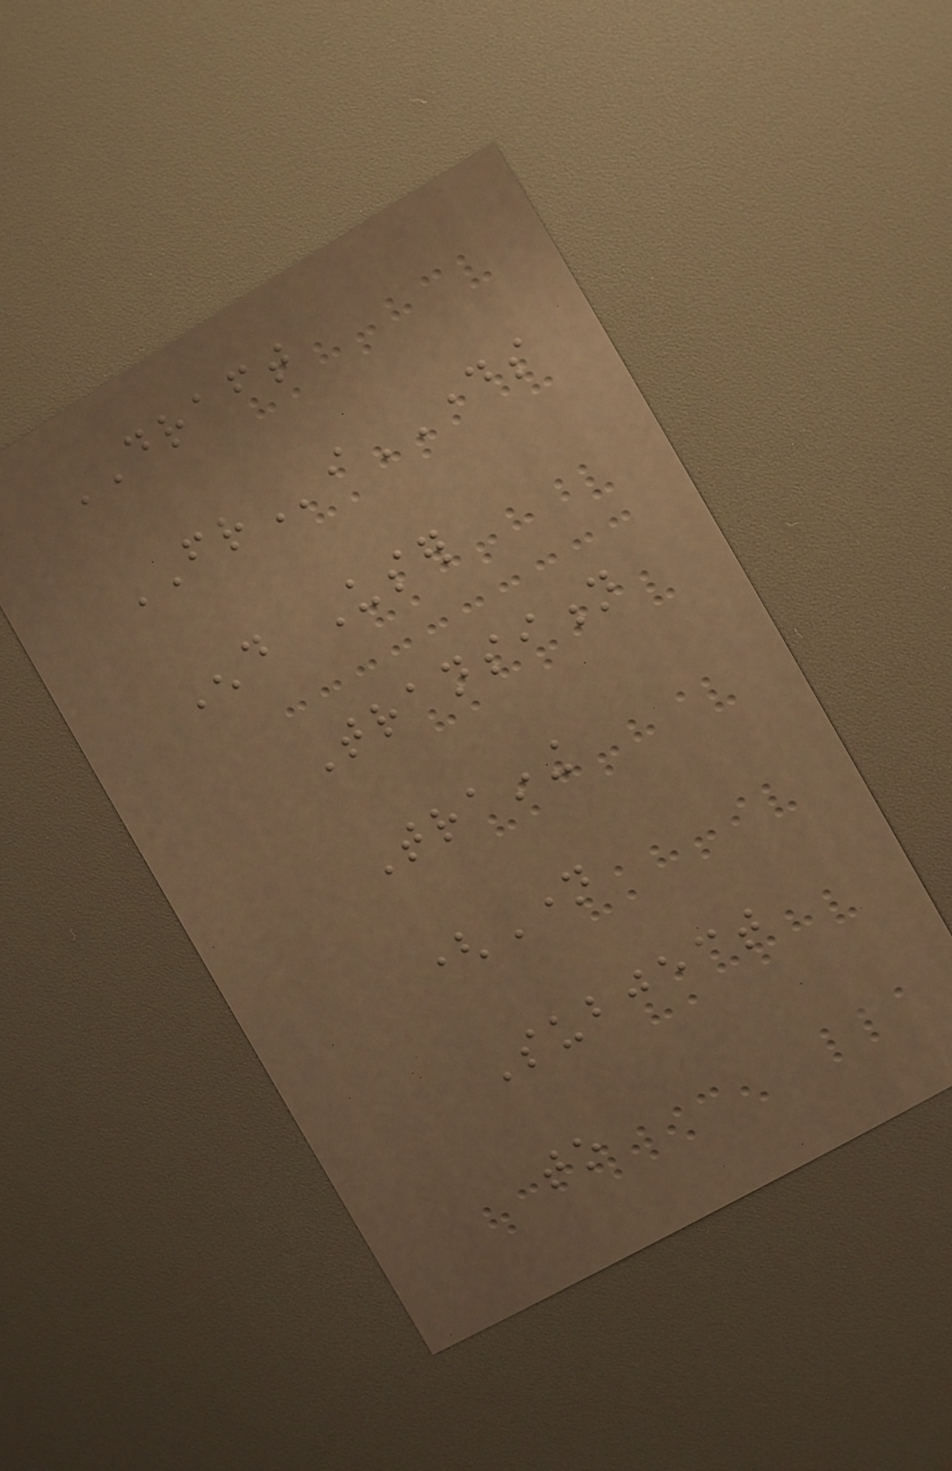DRAFT
FRiDAYS
End User
Transition
Training
(Name
Subject
to
